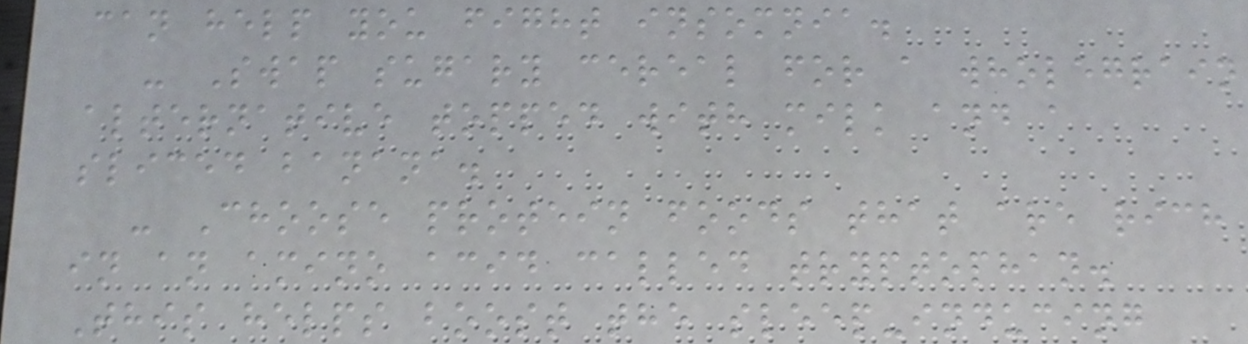can help you fight insomnia.
- Swap sugary cereal for a wholegrain
alternative topped with milk and a
sliced banana.
- Choose protein foods that are rich
in an amino acid called tryptophan.
This helps boost the sleep-inducing
